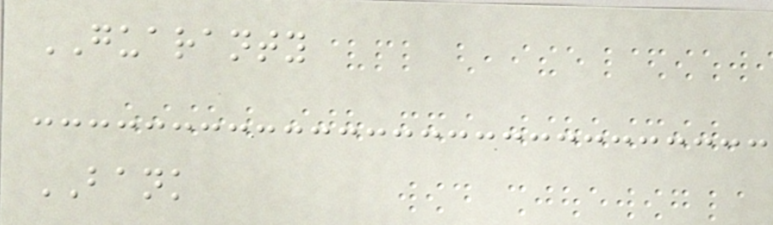GUARANTY
BANK
